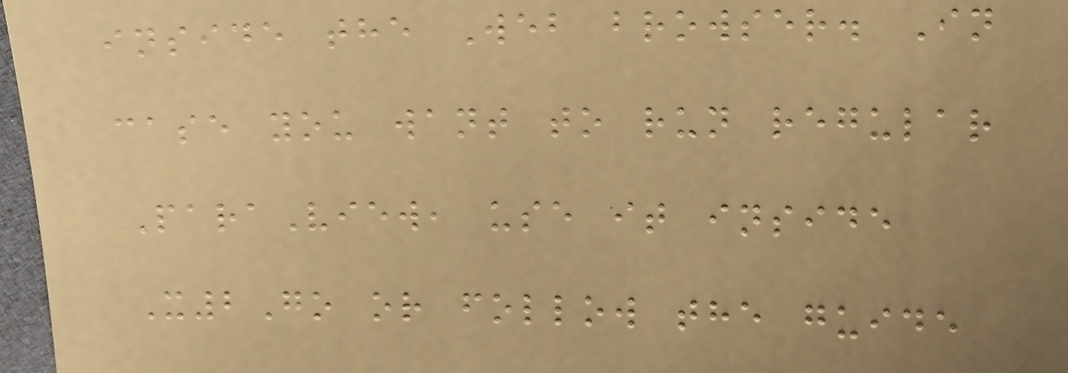inside the Web browser. In
case you want to run regular
ParaView, use it inside
X2Go or follow the guide
